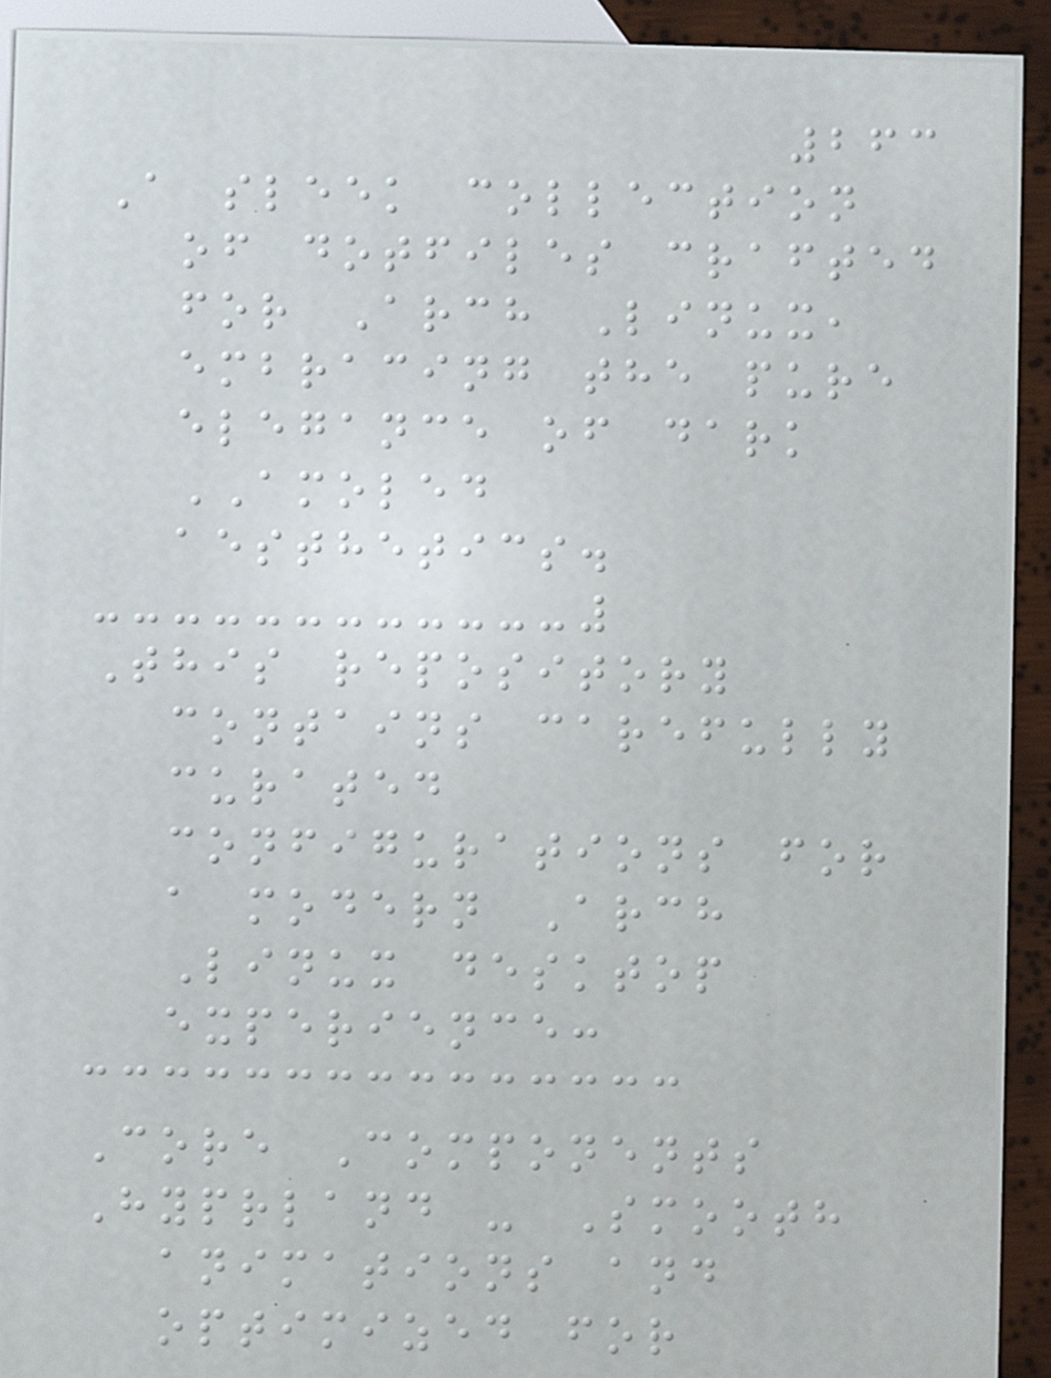263
A sleek collection
of dotfiles crafted
for Arch Linux,
embracing the pure
elegance of dark
AMOLED
aesthetics.
This repository
contains carefully
curated
configurations for
a modern Arch
Linux desktop
experience:
Core Components
Hyprland - Smooth
animations and
optimized for
